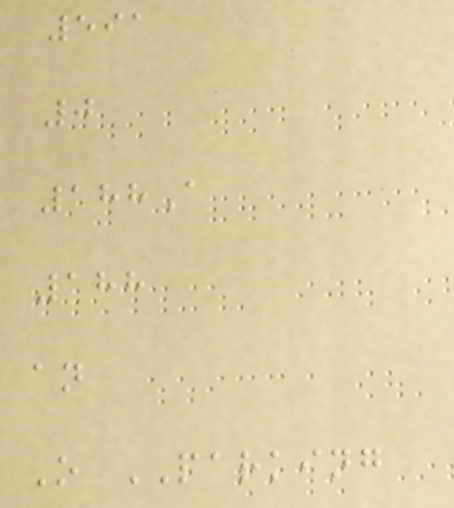591
0
188A
188
an
O PARKING
